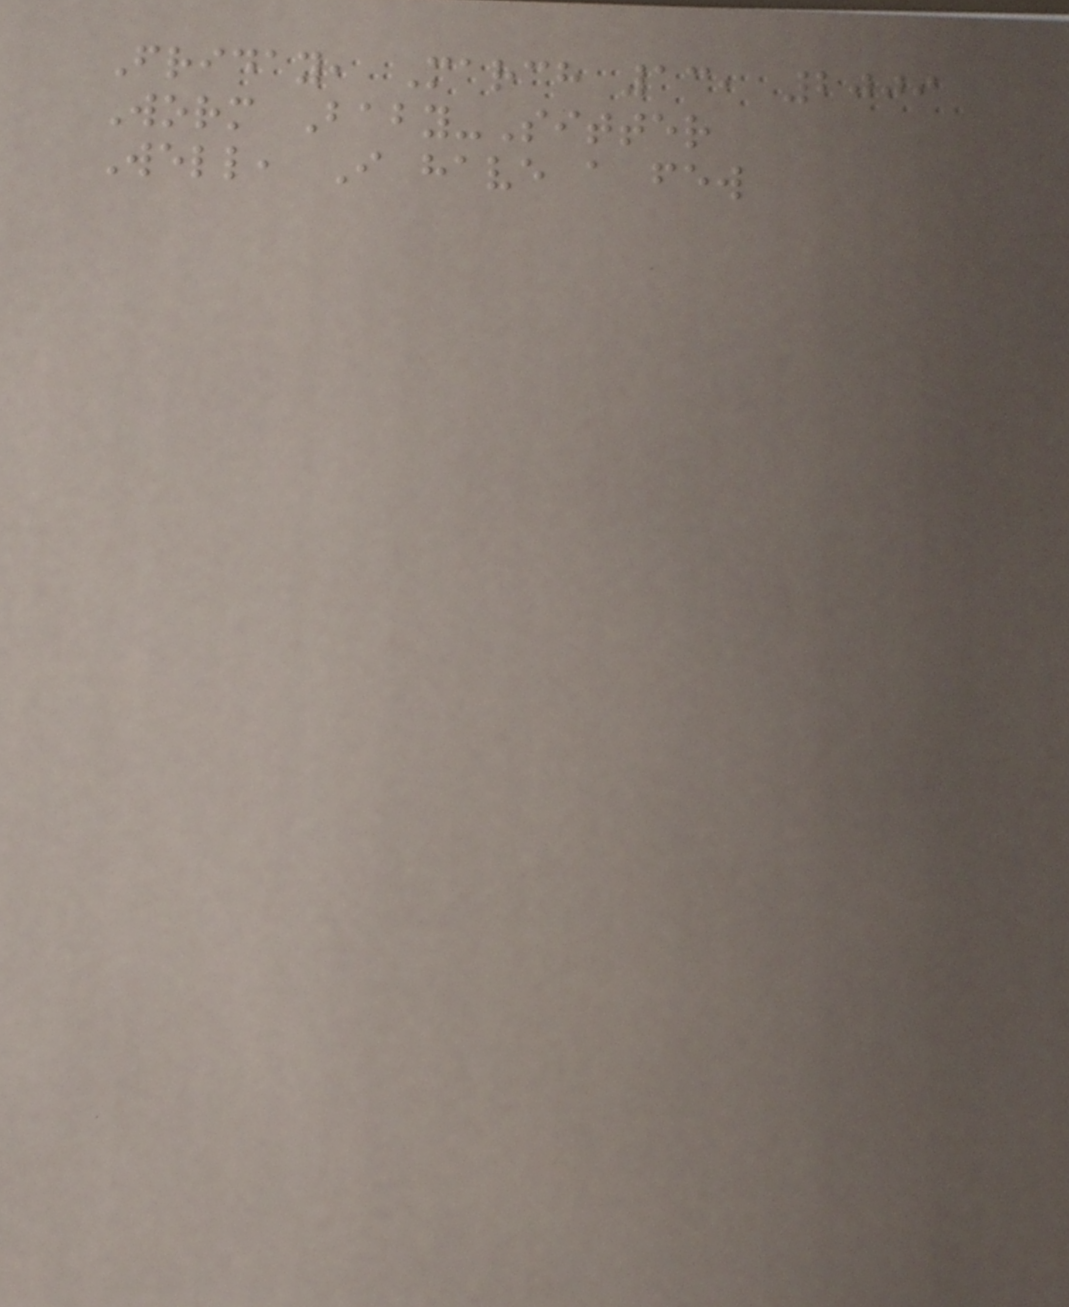Friday, March 13, 2009
Worm Baby-Sitter
Well, I have a few
